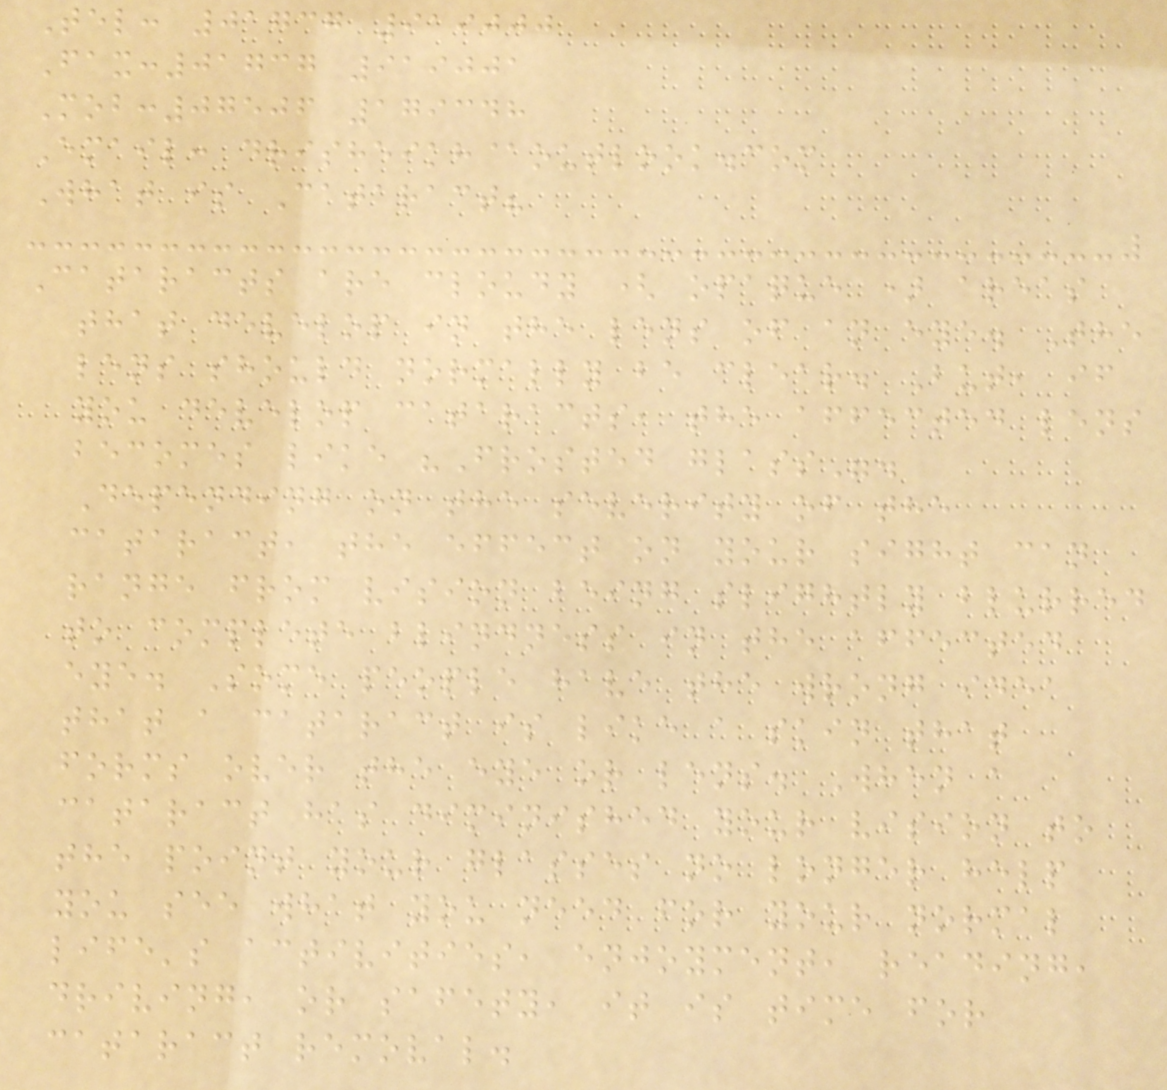Tel: 01737 919000
Fax:01737 919001
Mob:07506 179348
Email: drisheikh@outlook.com
What is Cataract?
Cataracts are cloudy ( opaque ) areas
that develop in the lens of an eye. The
lens should normally be clear. But, if
you develop cataracts, the affected lens
becomes like "Frosted glass".
Depending on the severity of the
cataract, the effect on your sight can
range from vision being slightly blurred
to complete blindness in the affected
eye. Some people have the wrong idea
that a cataract is like a skin that
forms over the eye or lens. When a
cataract has diminished your vision to
the point your glasses no longer help
you see what you need for your normal
life's activities, enjoyment, reading,
driving, or safety, it is time for
cataract removal.
